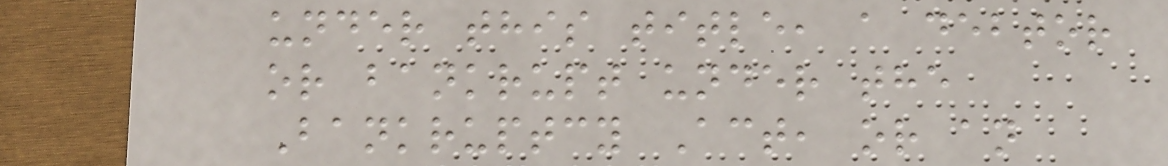under this title, a debtor
or bankrupt under the
Bankruptcy Act, or an
